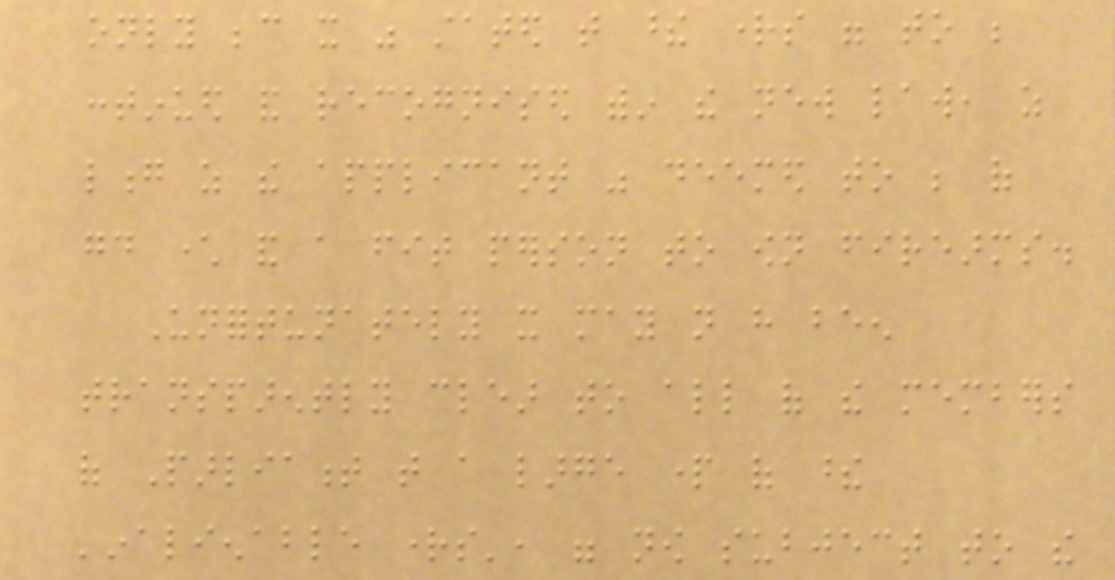only because it was stated that these rights were to be
continued and recognised within the new law, as
long as the applicant was deemed to be of
good character and a fit person to own firearms.
Unfortunately it may not have been
transparently clear to all of the members
of Parliament that a large part of these
'inalienable rights', were now subject to the
